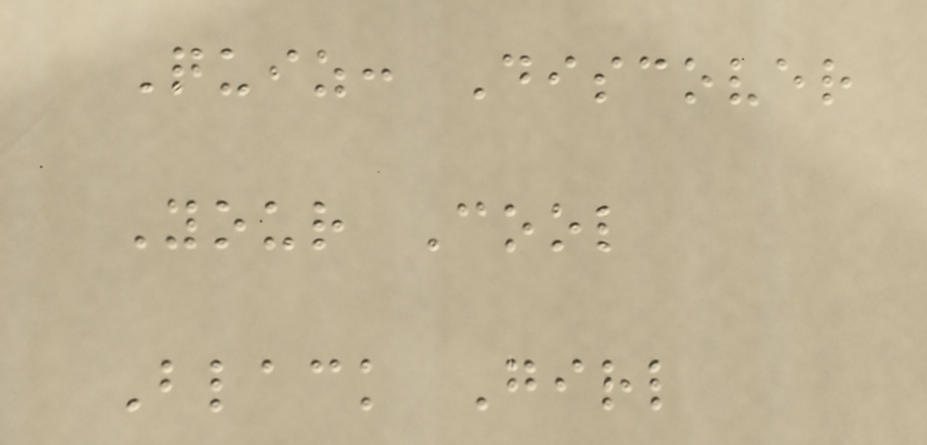Quiz: Discover
Your Cool
Black Girl
